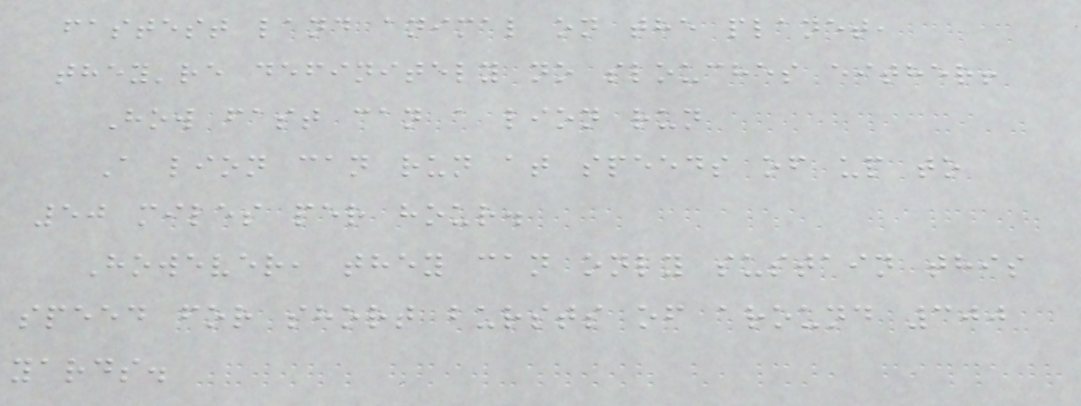fastest land animal on the planet,
they're definitely no slouches either!
How fast can a lion run
A lion can run at speeds of up to
50 miles per hour.
However, they can only sustain this
speed for short bursts of around 300
yards.
